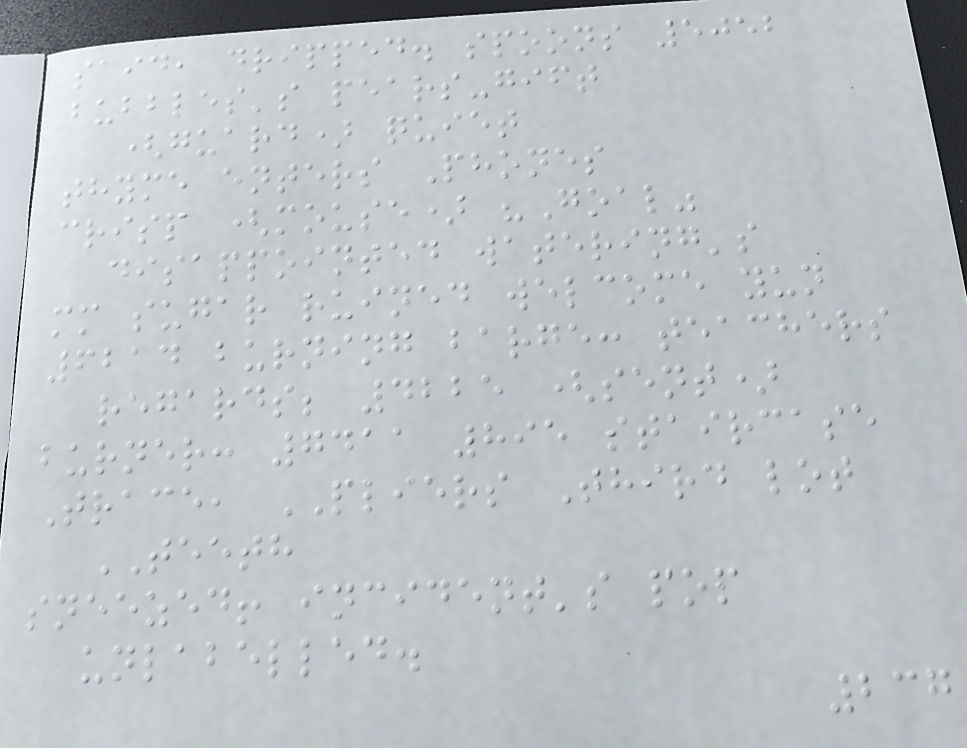said, dripped. spoons 5052
bubbles's pears-gift
(guard) quiet
thyme enters Phones
crisp (mouse) "Goal"
disappointed watering's
mm sugar ruined welcome yun
6214 burning barge: teachers
regards; 4225 (sent)
burner: 7411 895 staircase
Trace, PLIERS Third lot
TEETH
sneezed! incident's pop
unlabelled.
237
